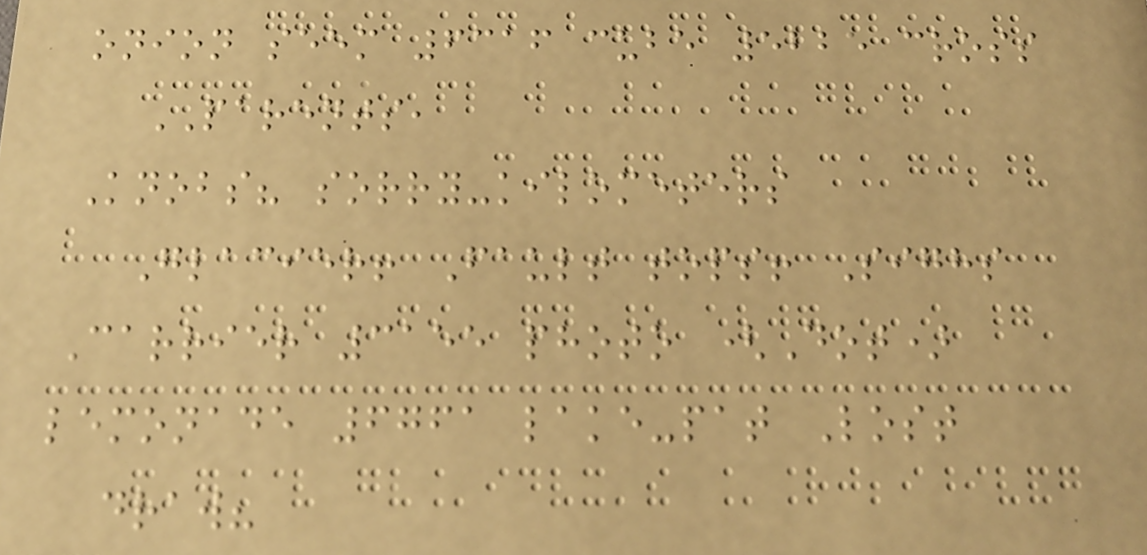onion seem 6316 cube 5225 cross
PARENTS,
Knobs? sorry-kilometers
Glacier! Fault tops! Sighs
Carrier 3155 photo (Dot)
lemonade 6761 lake-pat Lost
draw?
